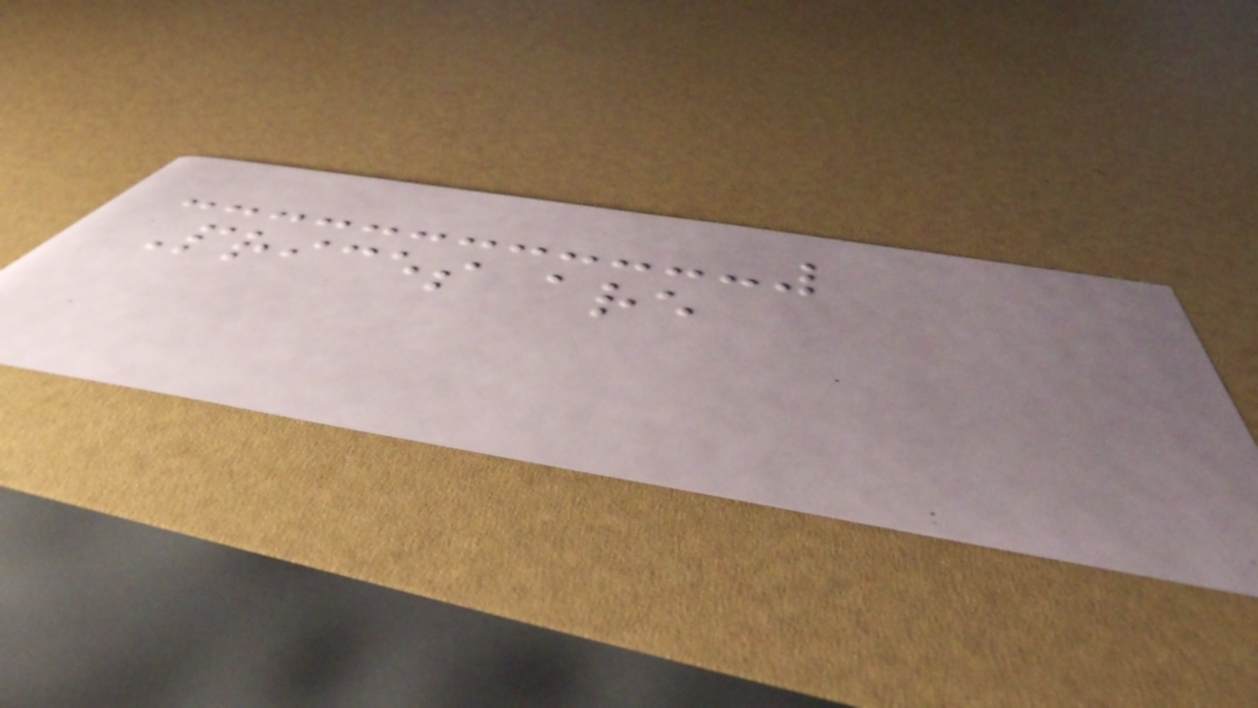Prices are
